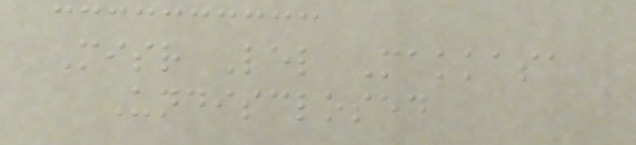Misr Lel Makkasa
Undisclosed
